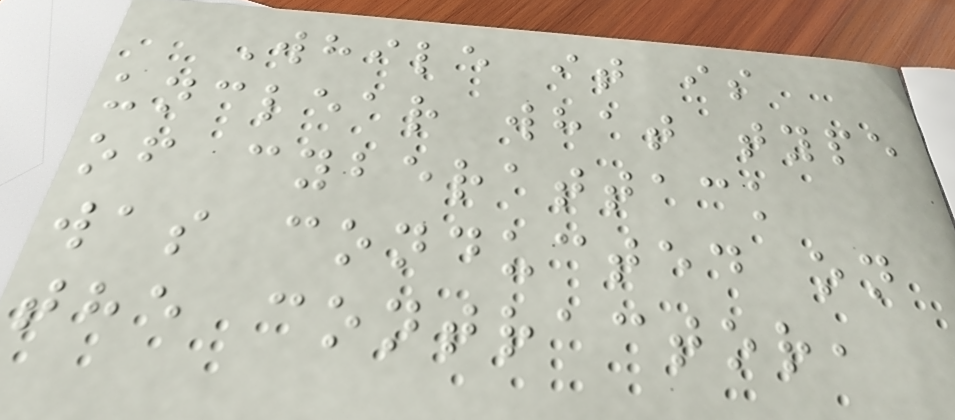While it is
unclear what type
of cyberattack
was conducted on
the contractor,
